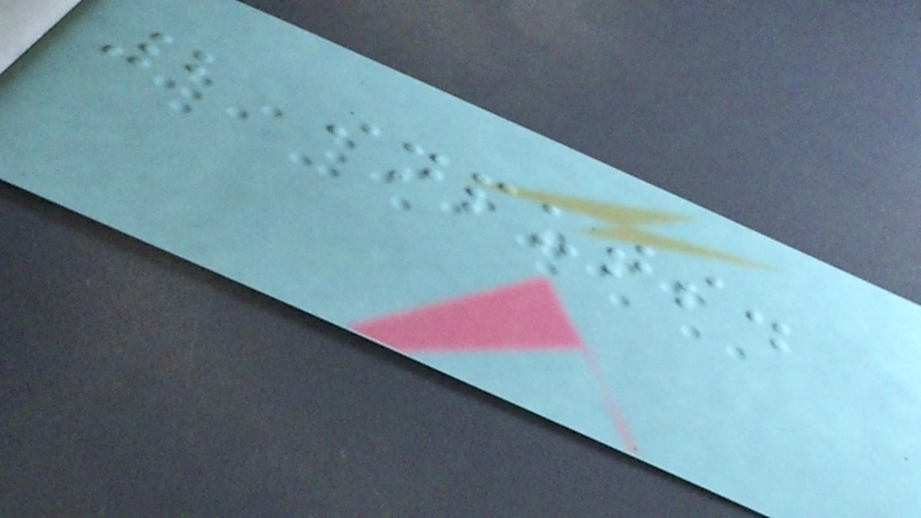2 inputs.
